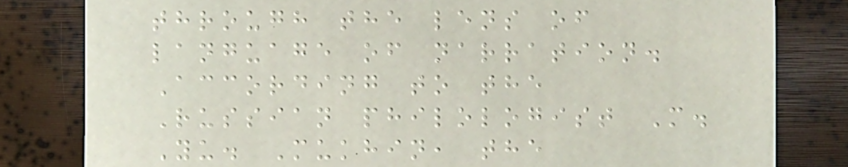through the lens of
language of narration.
According to the
Russian philologist M.
Yu. Mukhin, the
